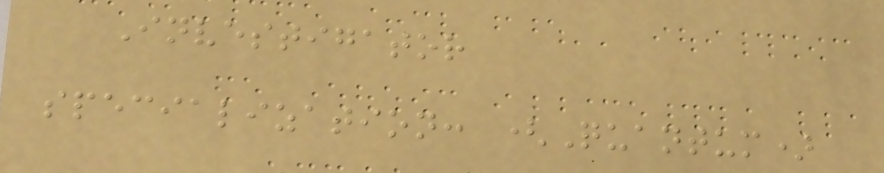Investigator
specialization: (Quantum)
